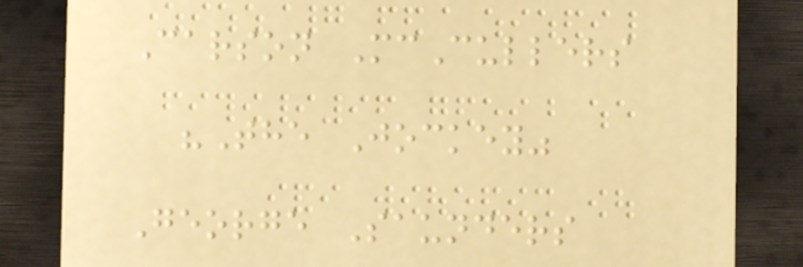Carson McCullers
"The Jockey"
George Saunders
